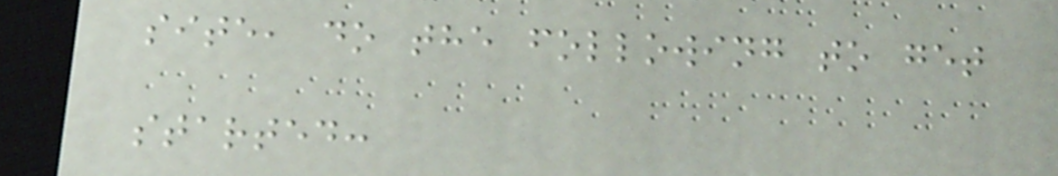site, do the following to get
started:
